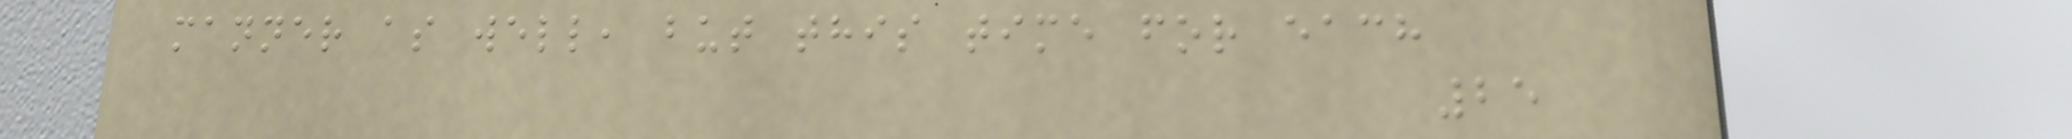manner as well, but this time for each
25
